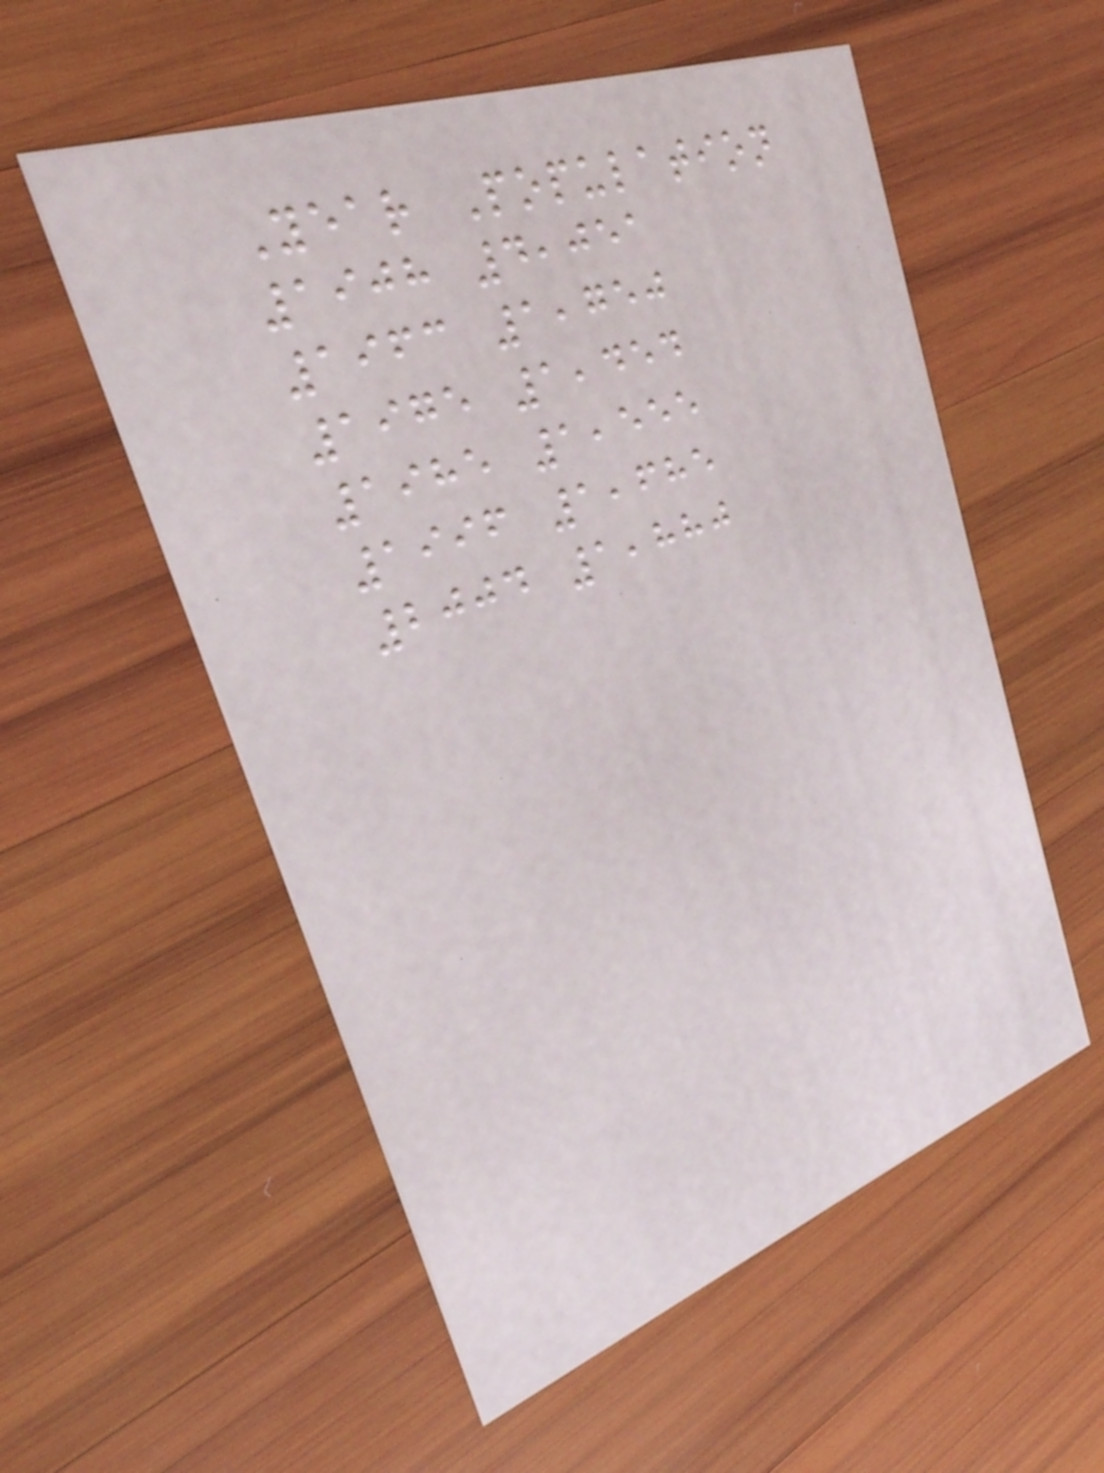Year Population
1908 4,051
1963 1,750
1975 1,454
1985 1,555
1996 1,685
2004 1,880
